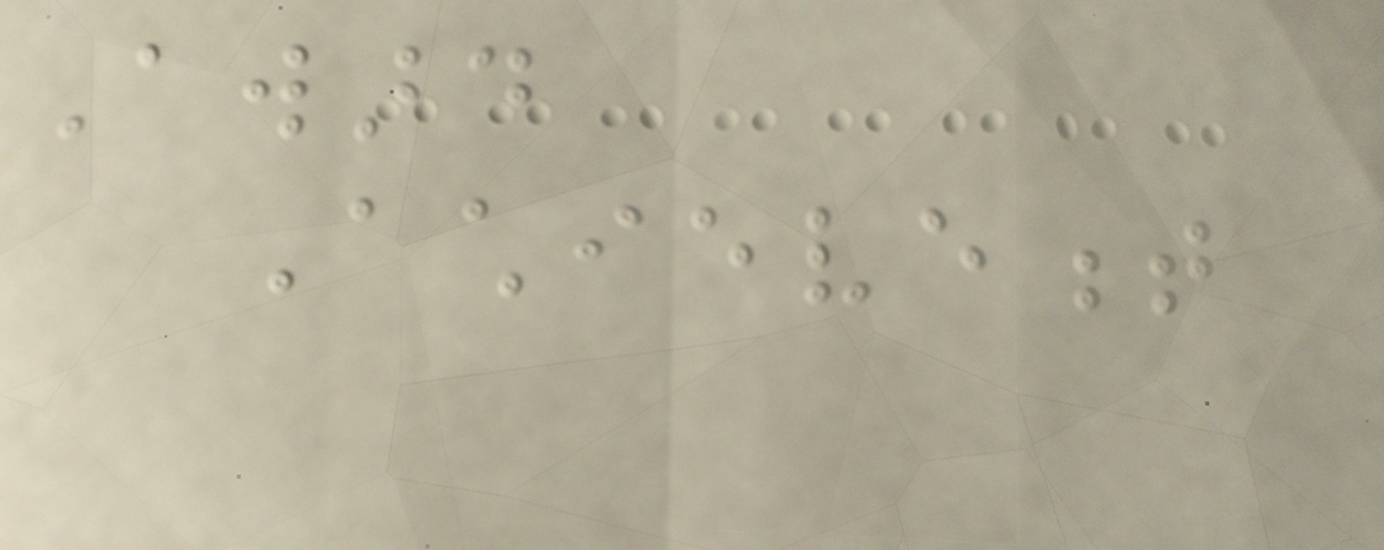Award
Achievement
